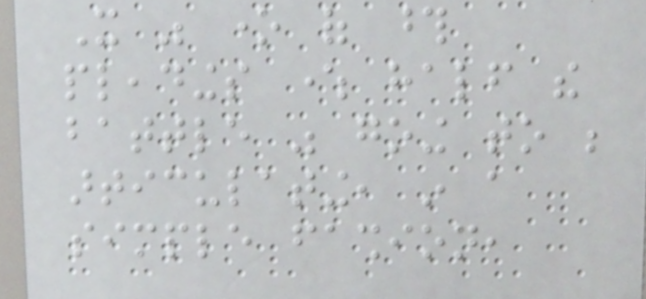It was one of those
pleadings where half the
battle was going to be
articulating, in a
simple fashion,
